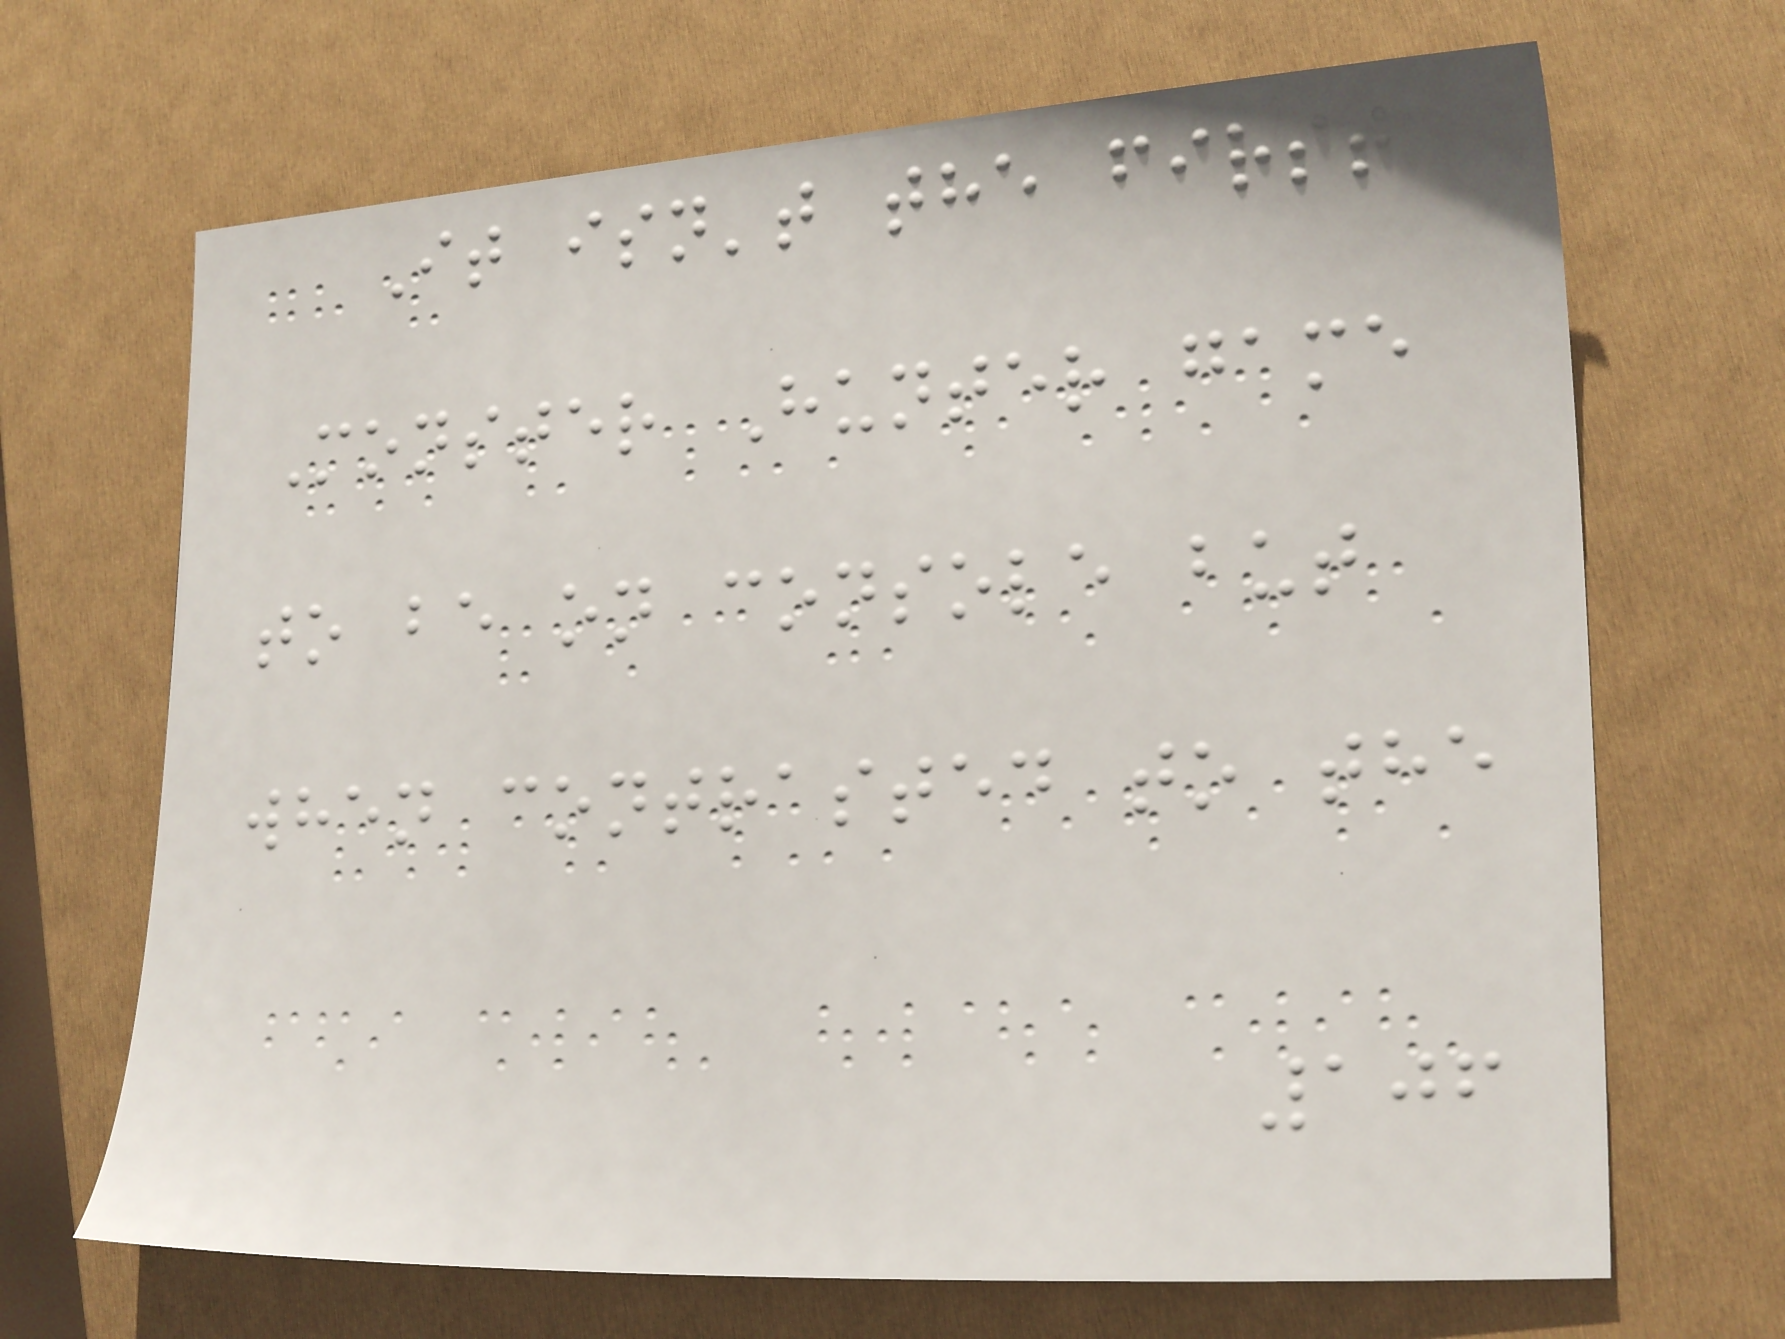It isn't the first
Monster Hunter game
to be on console but
when contrasted to the
106
